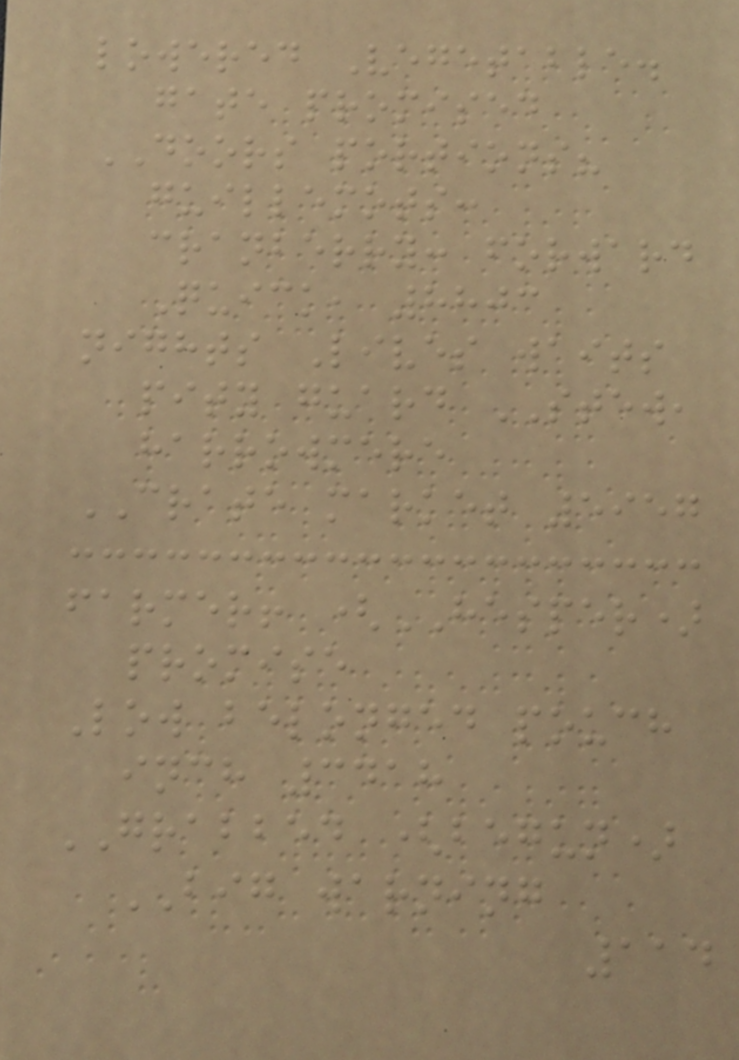lowered Vegetable.
gate promised
DOORS portions?
guillemots:
cranberry: forward
Quick, 8803
nights Lives waits
pity guard STEW,
harrowmere
CRATE market 5957
farmer! (HESPER)
promise
Low belonged pouch
inch 3418
GRABBED (begun)
BIG warning
114
